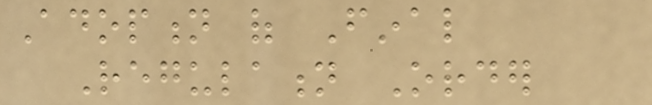Adoption of Final
Regulation Order
